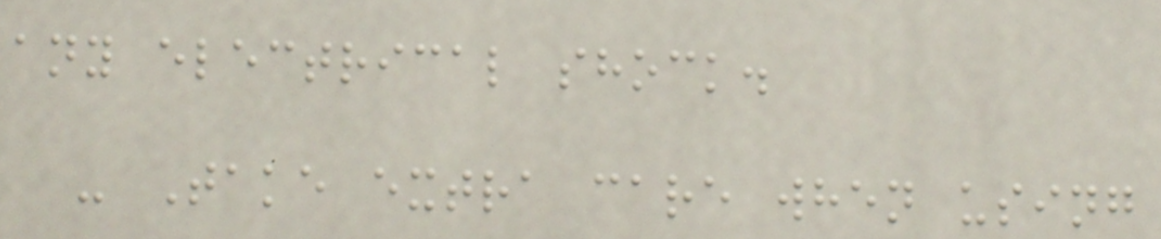any electrical shock.
- Take extra care when using
